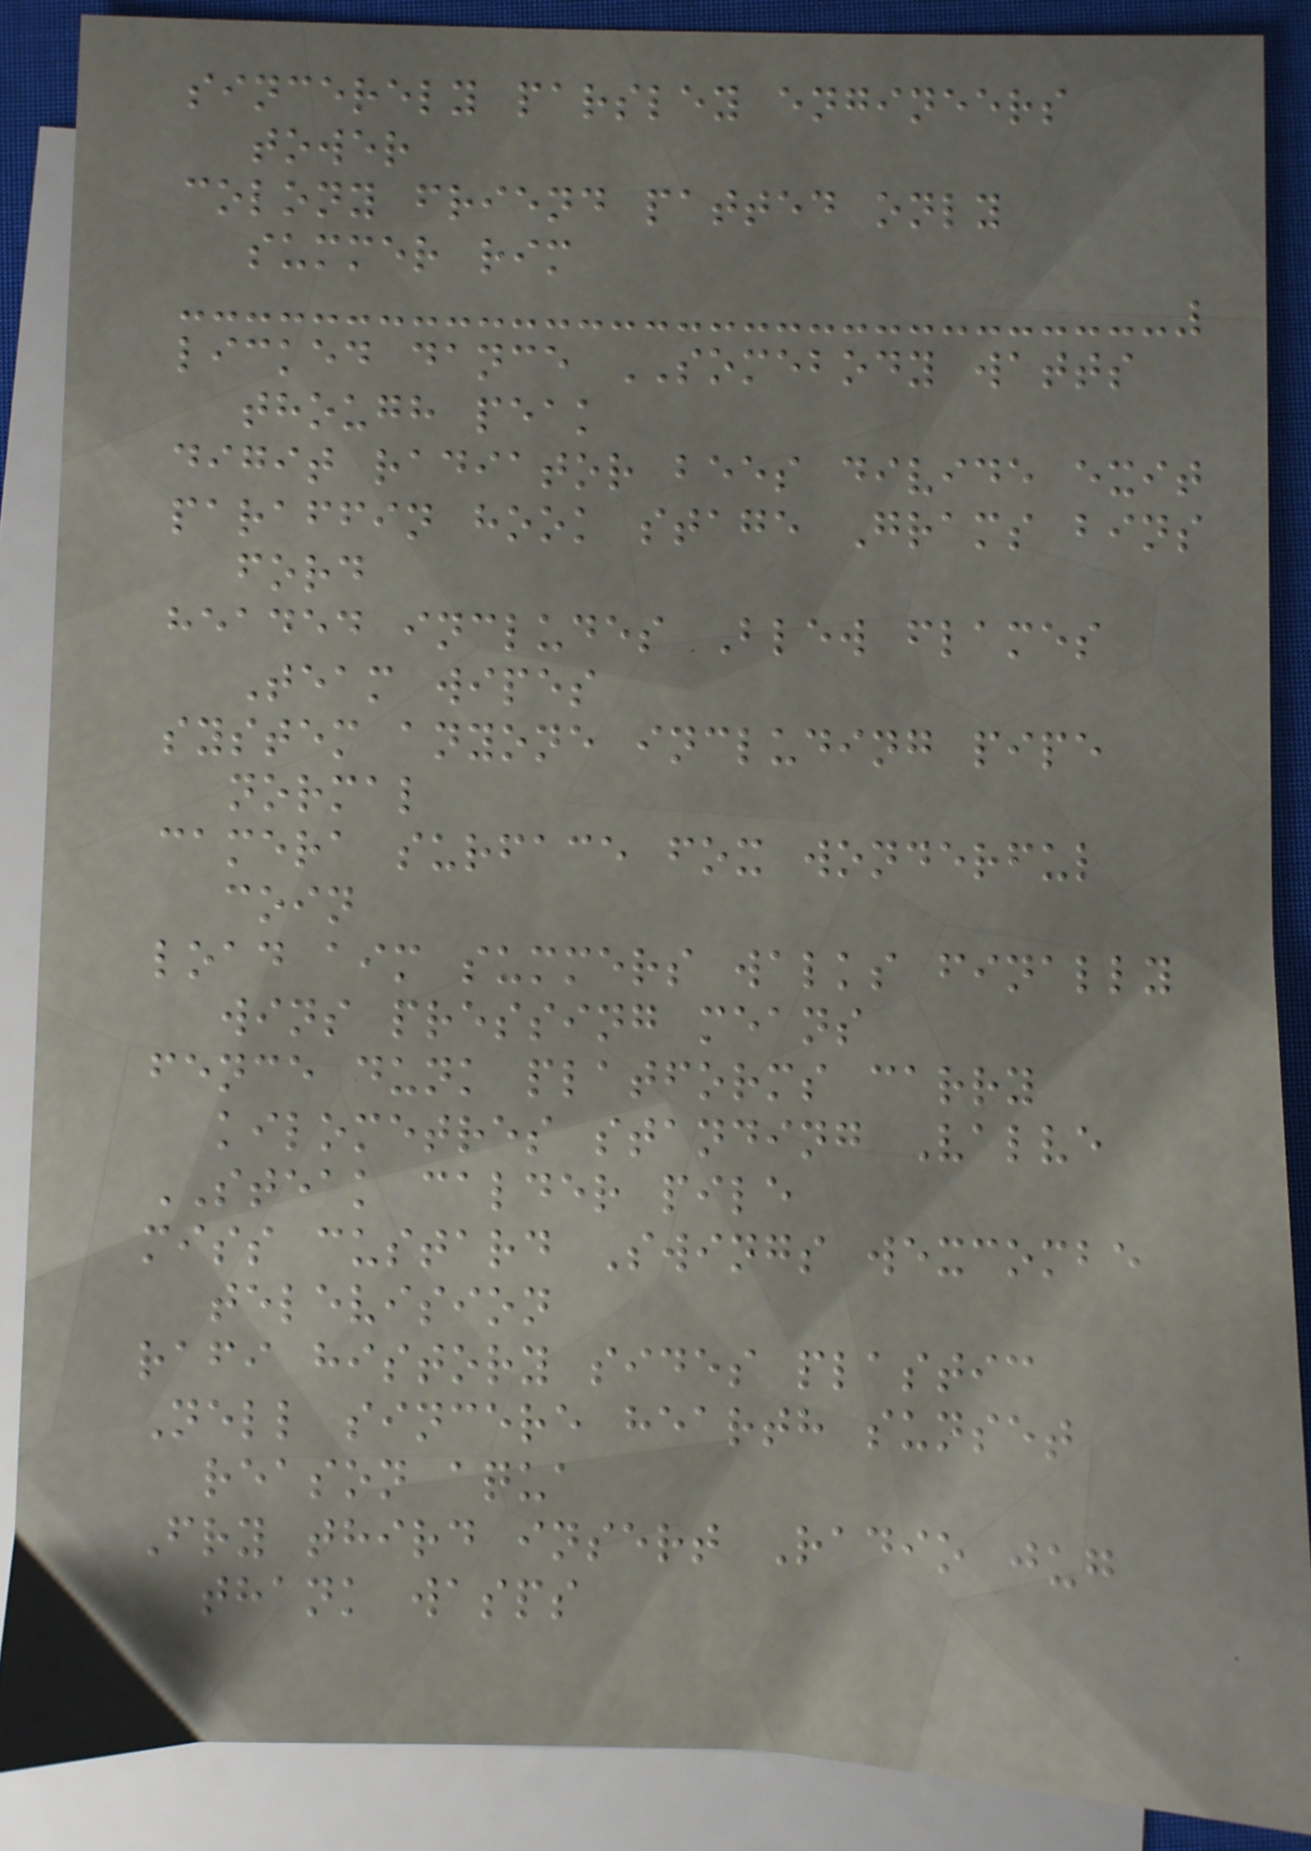sincerely parsley engineers
tower
colony friend patted only
summer rim
licked dance SOMEBODY watts
though peak
digit radiator bees divide exit
paraffin hook stage Grams bins
ford
headed includes Blew flames
Team wipes
system anyone including pipe
normal
camera surface fox wonderful
coin
load aim summers walks finally
wins pressing means
fence dunk platforms carry
kilometres standing Valve
STEAK calder pile
miss custard Swings wexcombe
television
rafi history sides plastic
Nell sincere hearth sunset
reason aqua
Fry third insert Radio jug
thank wasps
